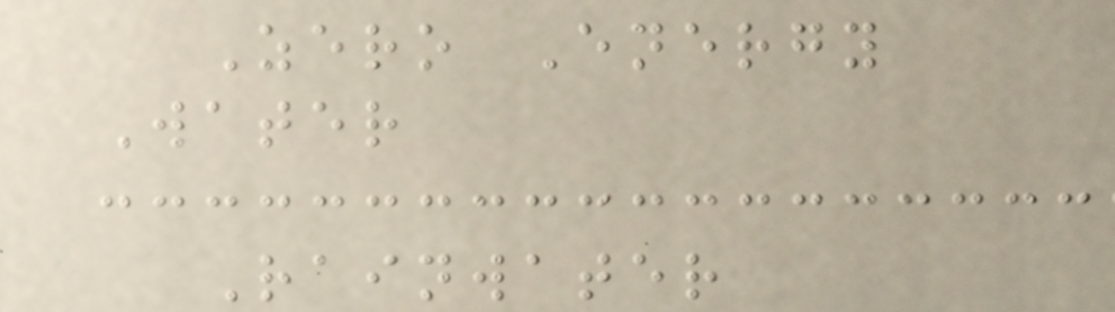Zero Energy
Water
Rainwater
